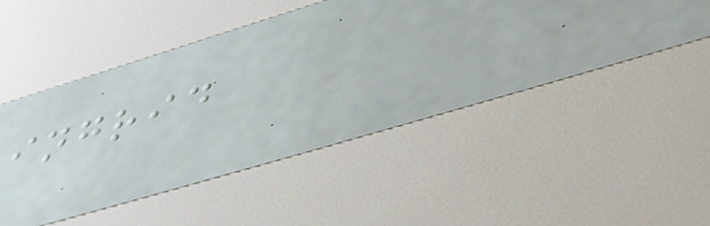ingrid
